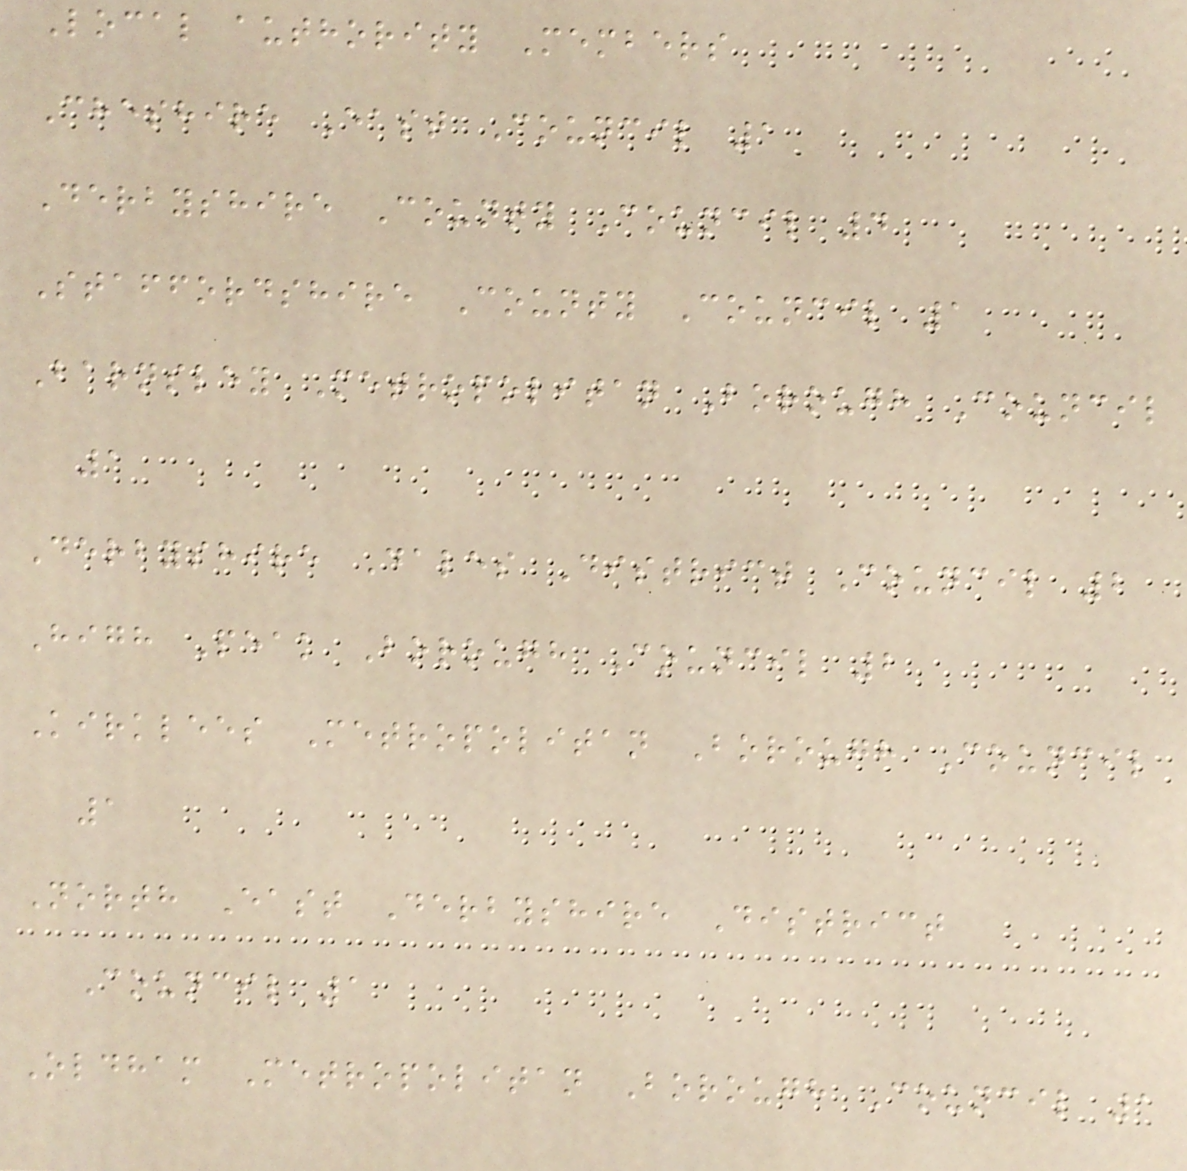Local authority Members
Cheshire East Council 1
Derbyshire County Council 4
Staffordshire County Council 1
Barnsley Metropolitan Borough Council
1
Derbyshire Dales District Council 2
High Peak Borough Council 2
Kirklees Metropolitan Borough Council
1
North East Derbyshire District
Council 1
Oldham Metropolitan Borough Council 1
